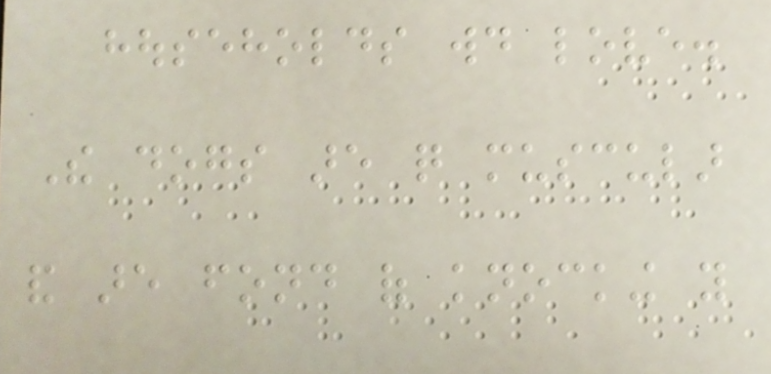households would love.
The dogs are quite muscular
and are fond of knocking you
